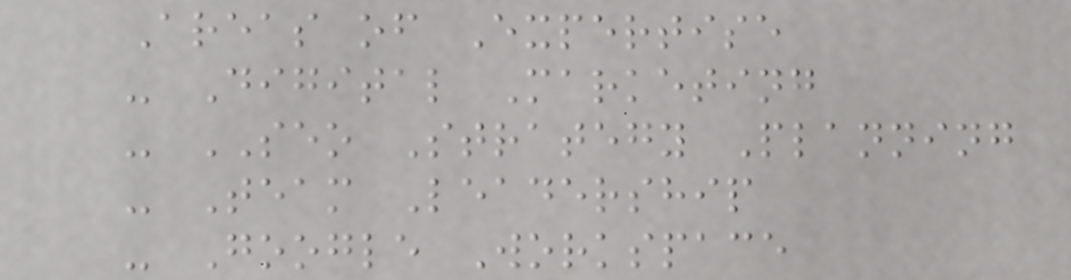Areas of Expertise
- Digital Marketing
- SEO Strategy Planning
- Team Leadership
- Google Workspace
